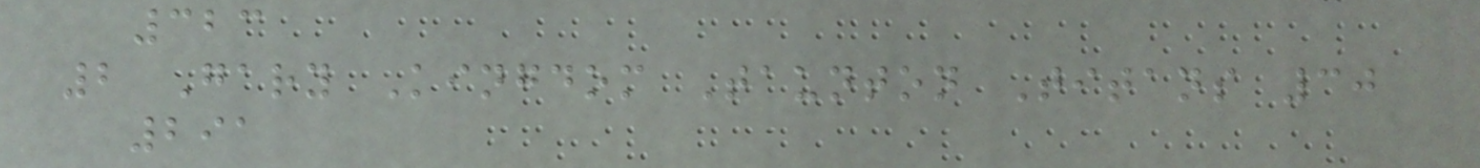323
2 Gary Kingdom Taunton Titans 30
291
